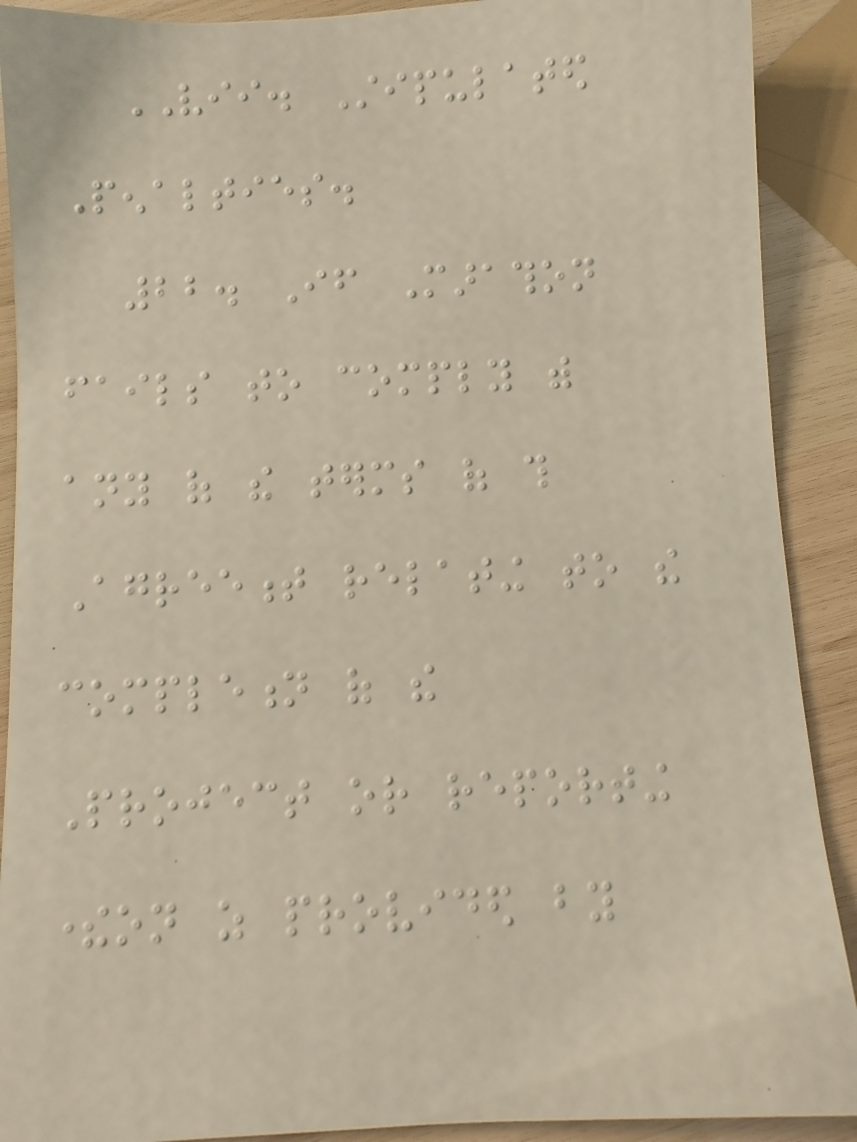VII. Stipulated
Penalties.
22. If Marathon
fails to comply with
any of the terms of this
Agreement relating to the
completion of the
Project or reporting
thereon as provided by
